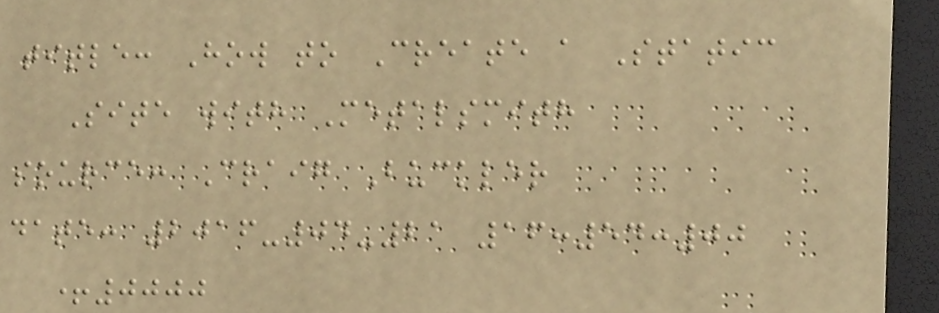title: How to Create a Static
Site with Metalsmith
source: Craig Buckler
date: 2016-04-21 16:54:00
+0000
